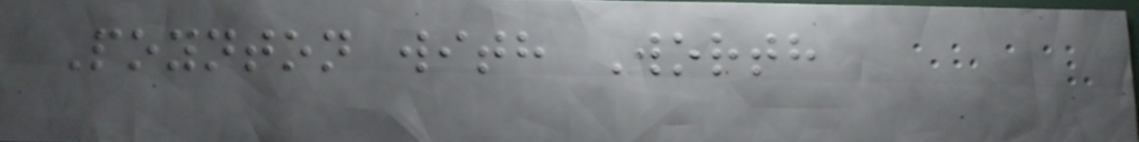Poynton with Worth
